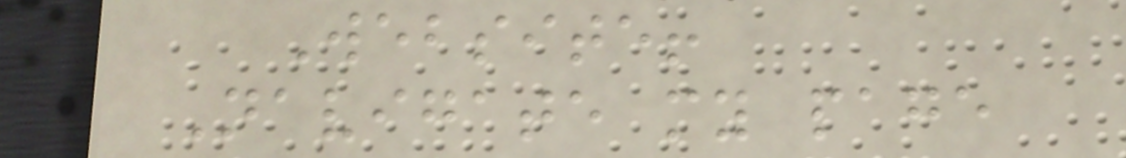Website!
Navigate my page
